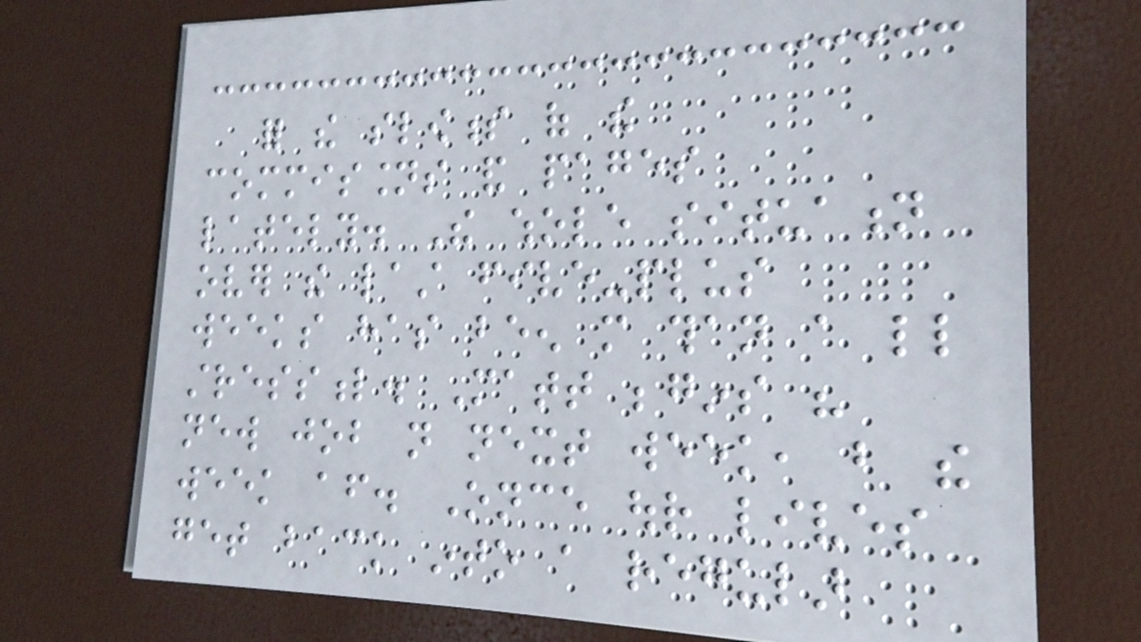for the slowness of the
commissions and pages
lately. The whole situation
over the last five-plus
weeks has been more than a little
stressful. Matt begins his
new job not next week, but the
week after. Once our lives
get back into a regular
